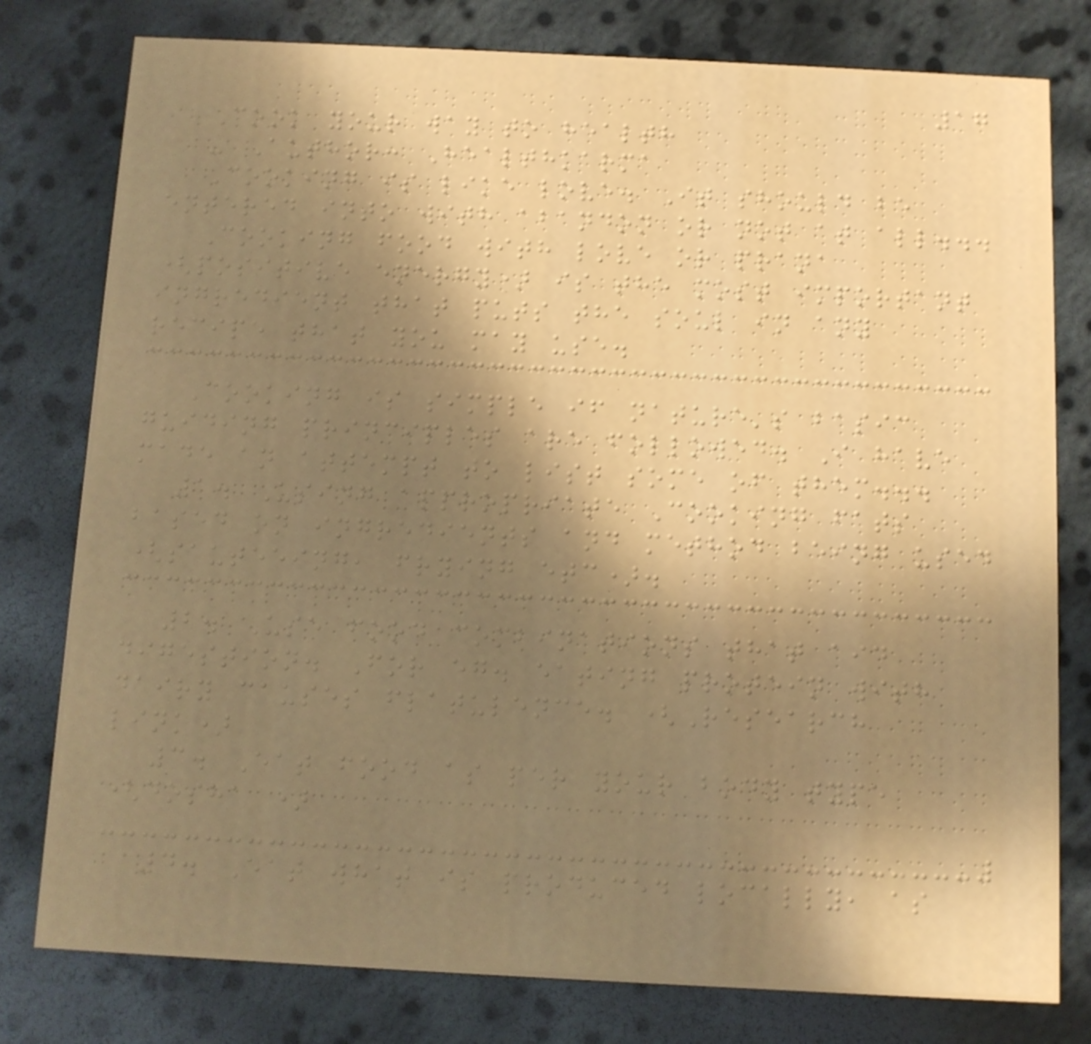17
Cook your way to health
- Author: Healthkarma
Cooking is like love. It should be
entered into with abandon or not at all...
Cooking food with love or prana
(positive energy) is the most important
ingredient that puts the soul in any
recipe that you may use.
Cooking is simple if nature's basic
guiding principles are followed. I have
made an attempt to list some of them...
1. Using appropriate Cooking fats
based on ingredients and method being used
(sauteeing, frying etc).
2. Use food combinations that aid
digestion. For eg. eating protein with
dairy causes flatulence. (Research
link)
3. Eat food as per your body type
(dosha )
4. Eat what is produced locally, as
